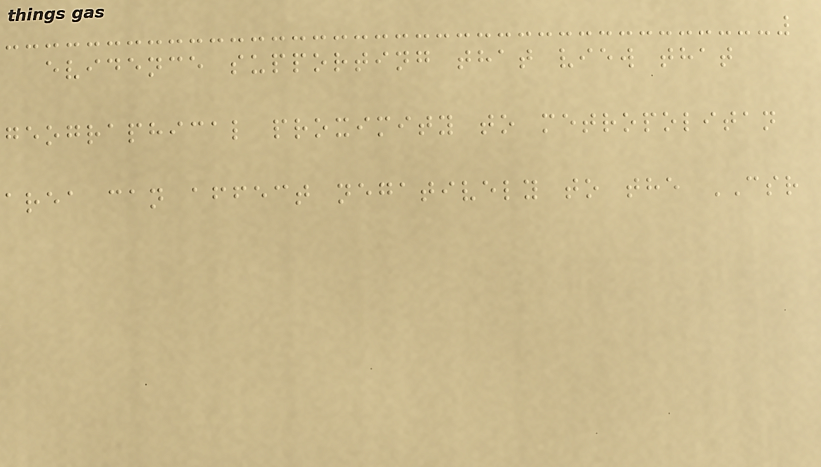evidence supporting that view that
geographical proximity to metropolitan
area can affect negatively to the CSR
